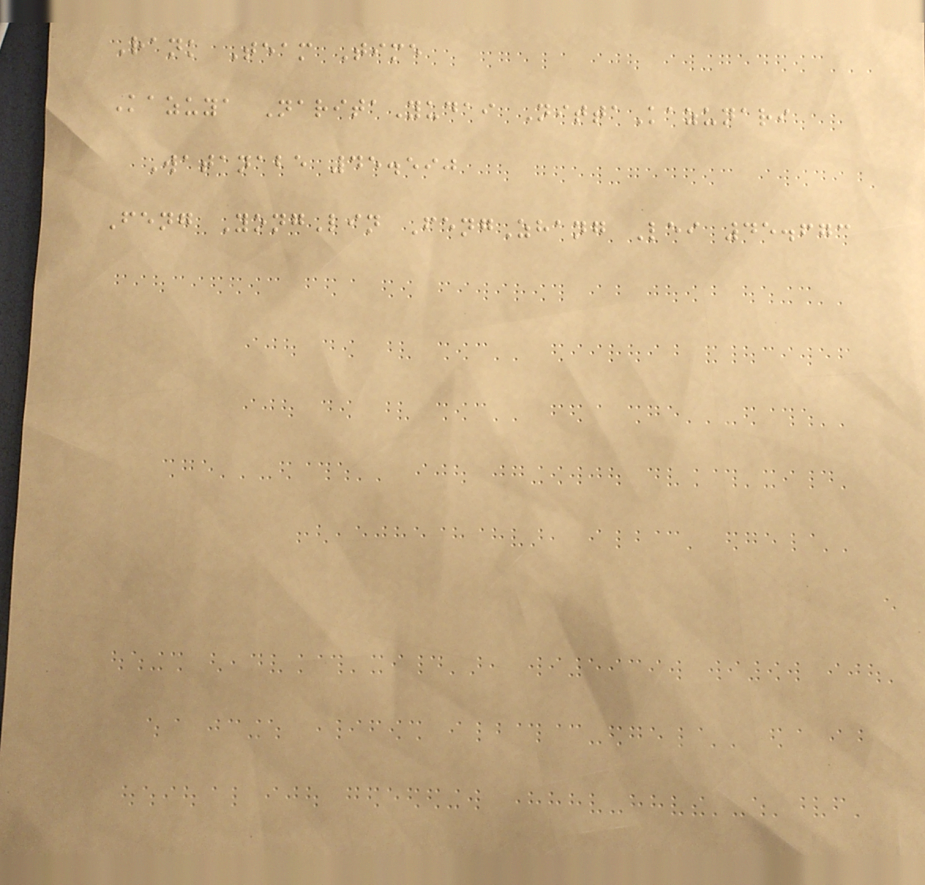Rank Team Time
Kazuya NaritaYudai NittaKazunari
Watanabe 45.590
Feng YongLin FengZhang Lei 45.673
